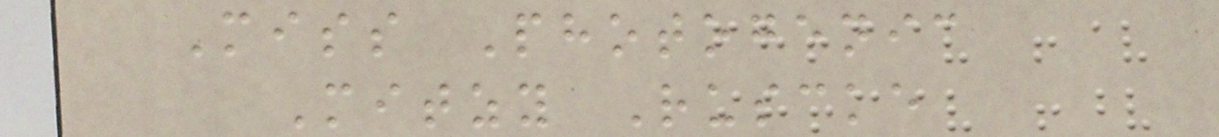Miss Photogenic
Mitzy Ruscke
